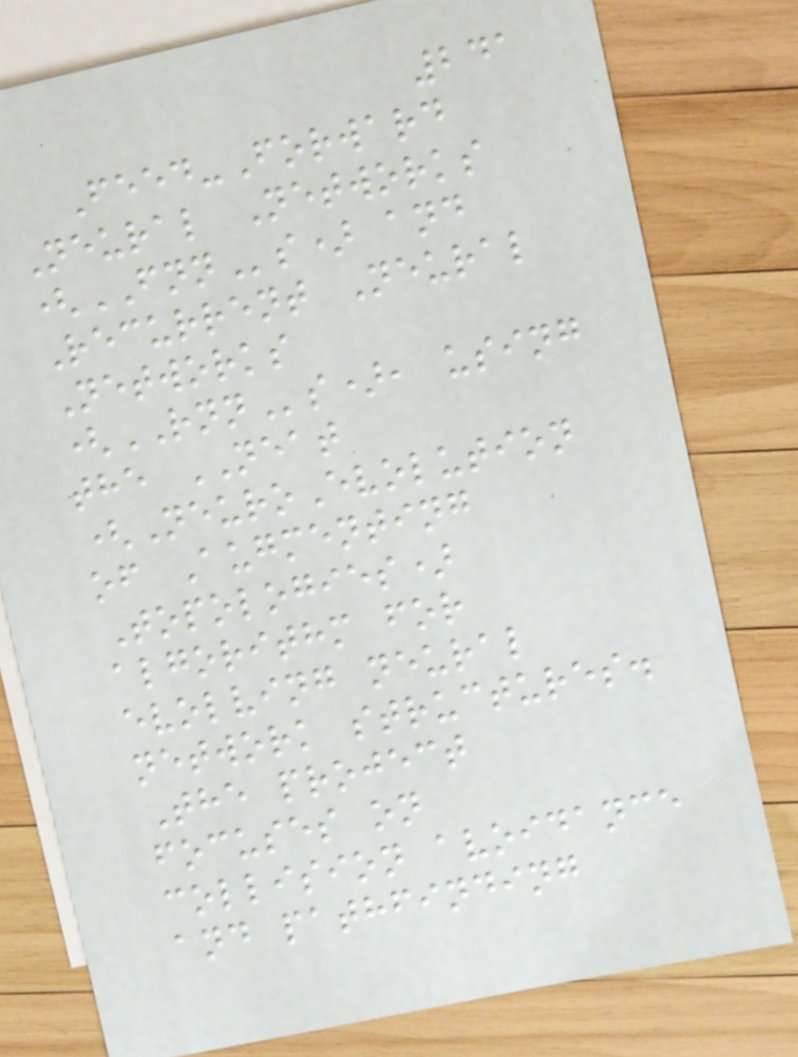241
Feed-Forward
Neural Networks
(FNNs) and
Recurrent Neural
Networks
(RNNs), using
the NEAT
(NeuroEvolution
of Augmenting
Topologies)
algorithm for
evolving neural
network structures.
The project
focuses on
collision avoidance
and pathfinding
